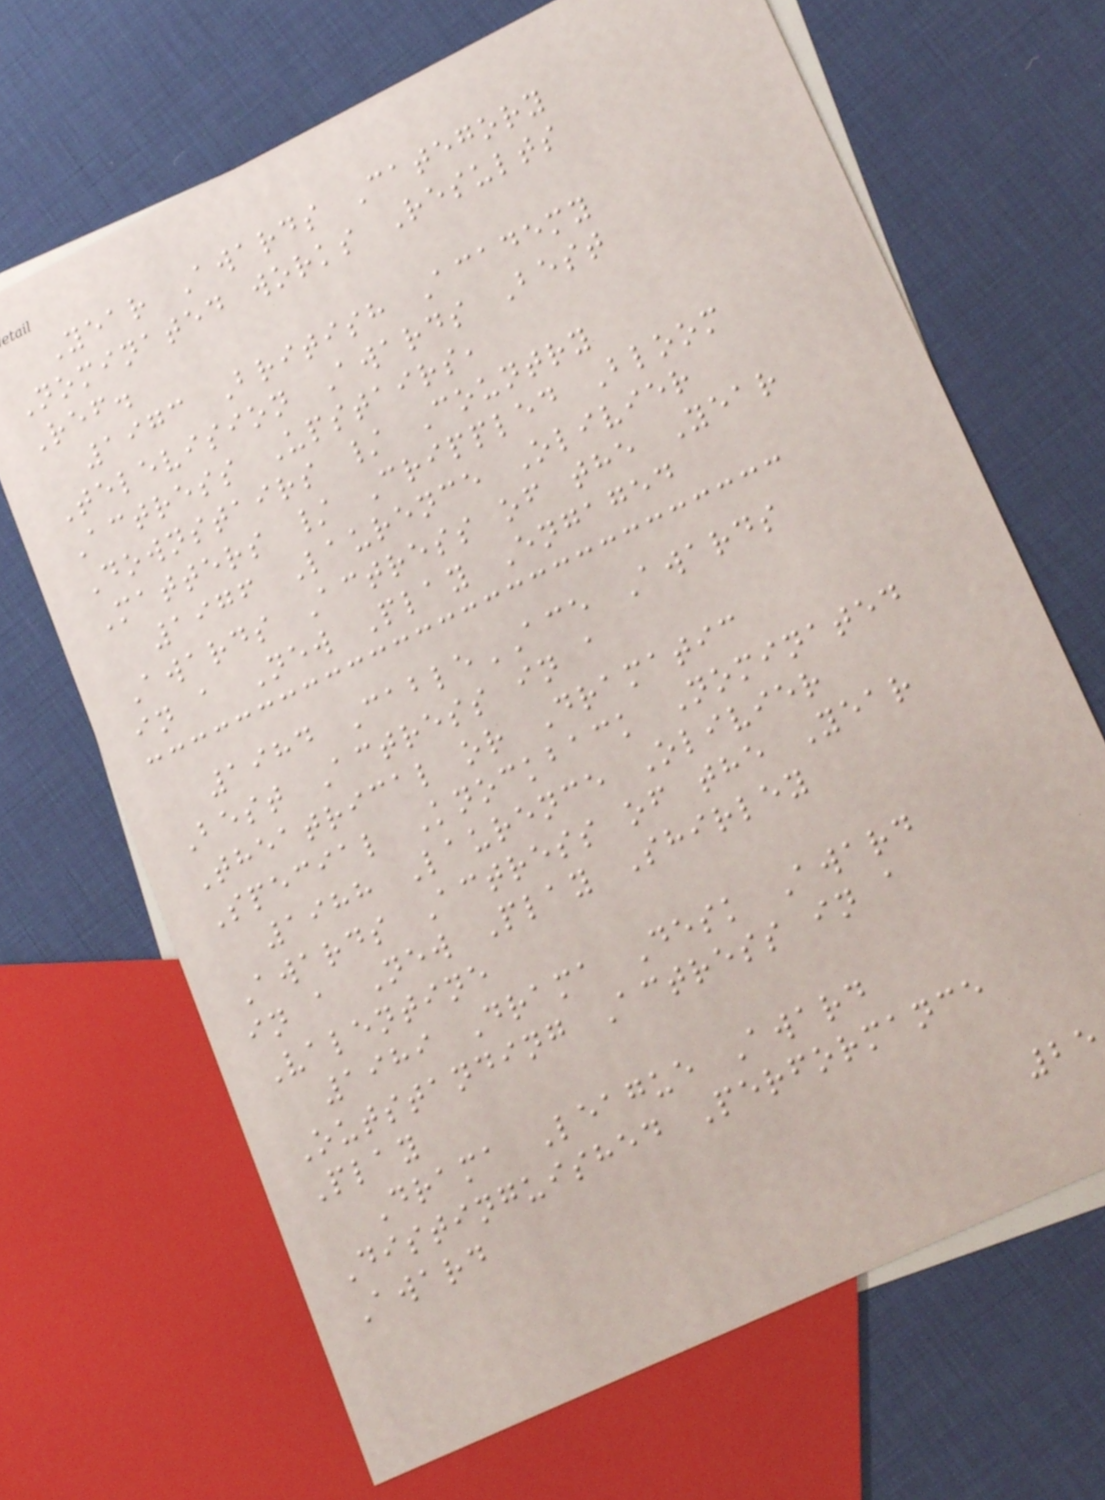Year Awards Category
Nominated works Results
Ref.
1973 British Academy
Television Awards Best
Actress Upstairs,
Downstairs / Country
Matters / Crippled Bloom
1976 Laurence Olivier
Awards Actress of the Year
in a New Play Engaged
1984 CableACE Awards
Best Actress in a
Theatrical or Dramatic
Special Knockback Nominated
1988 Laurence Olivier
Awards Actress of the Year
in a New Play Shirley
Valentine
1989 Drama Desk Award
Outstanding Actress in a
Play
Drama League Award
Distinguished Performance
Award
25
